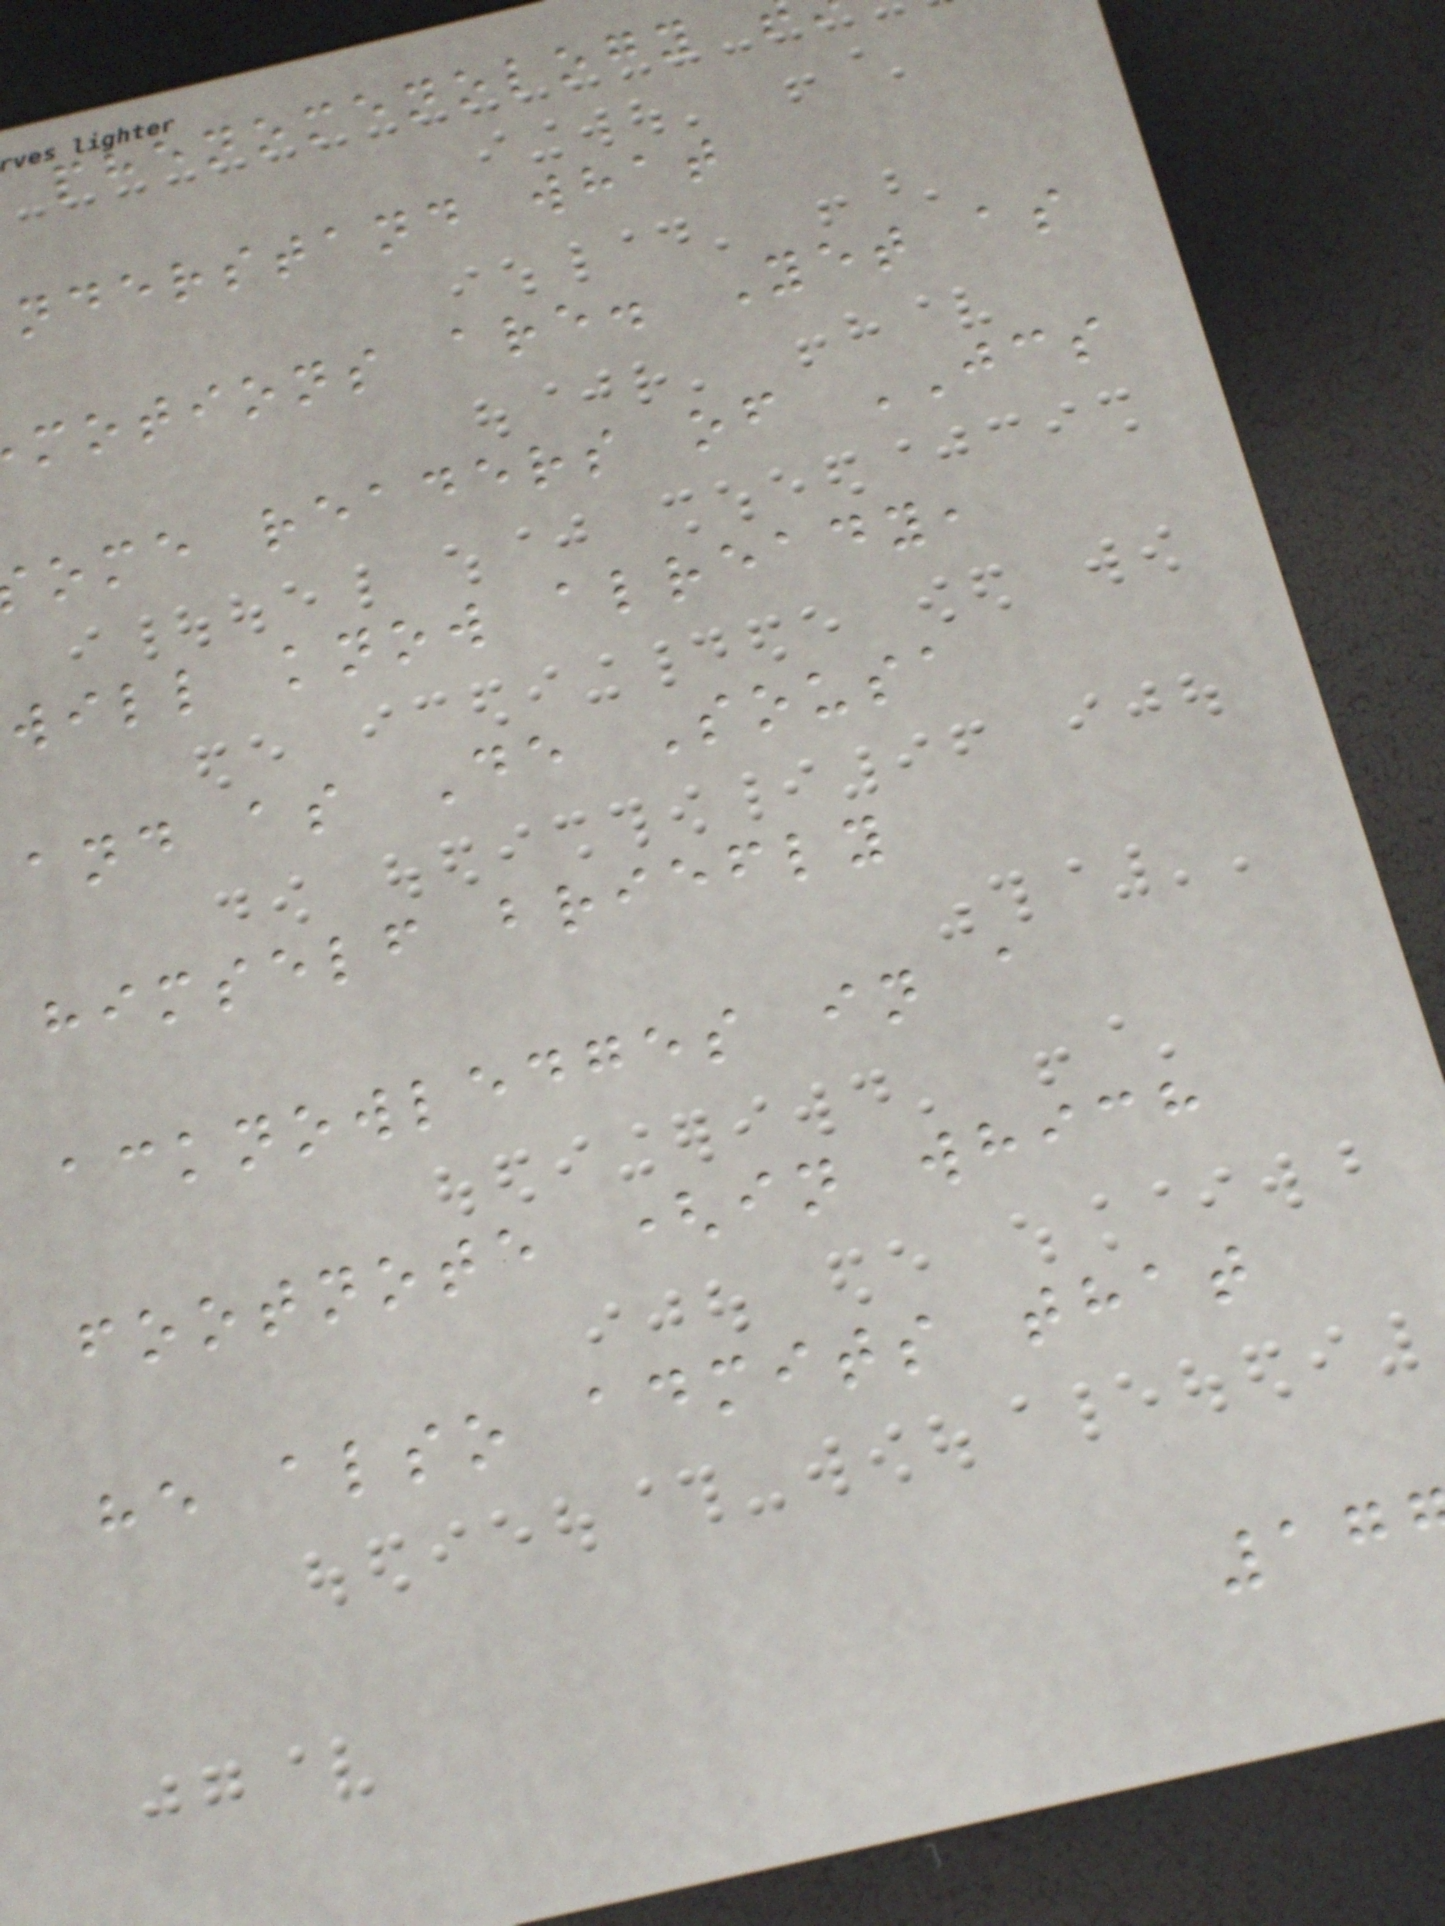phenomenology
nderstand what
motions are. Yet as
ome readers of JCS
will know already,
and as De Sousa
himself briefly
acknowledges in a
footnote (in which
he also admits that
